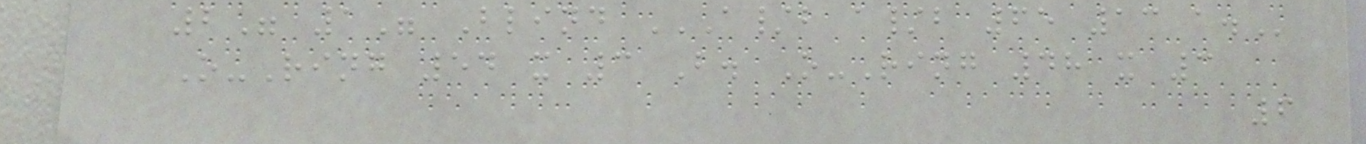2" 1" Blind A/B A/B 65 13 A.
O-Ring 54 x 3 B. O-Ring 48 x 3
6
